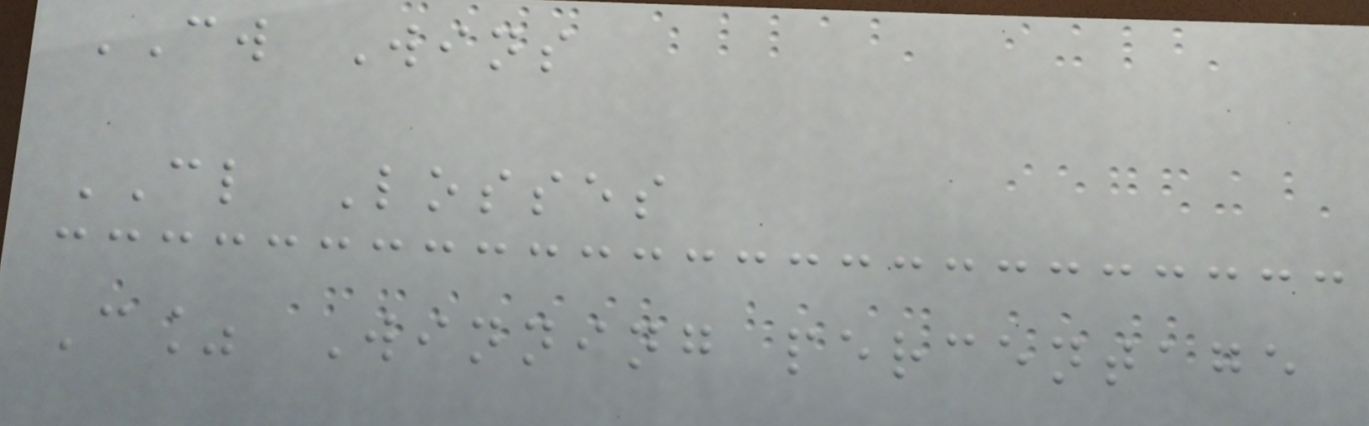CW Wins
CL Losses
C% Winning percentage
